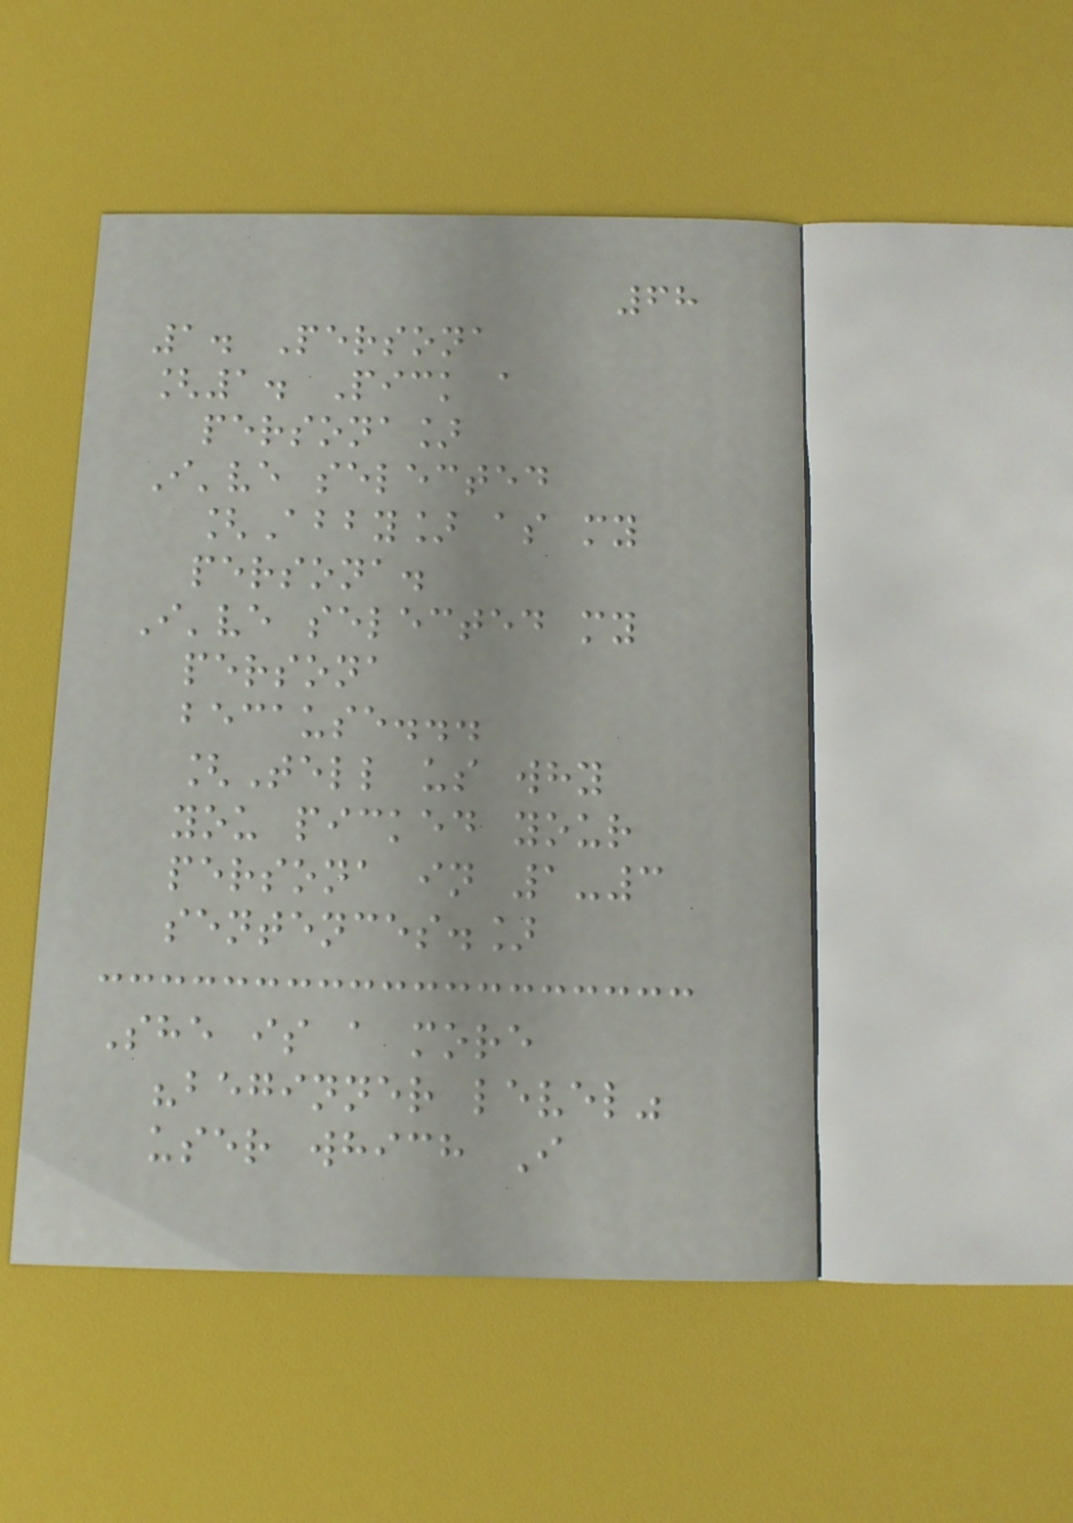68
1. Persona
[1. Pick a
persona]
I've selected
[Abby] as my
persona.
I've selected my
persona
because...
[Tell us why
you picked your
persona in 1-3
sentences.]
She is a more
"beginner level"
user which I
